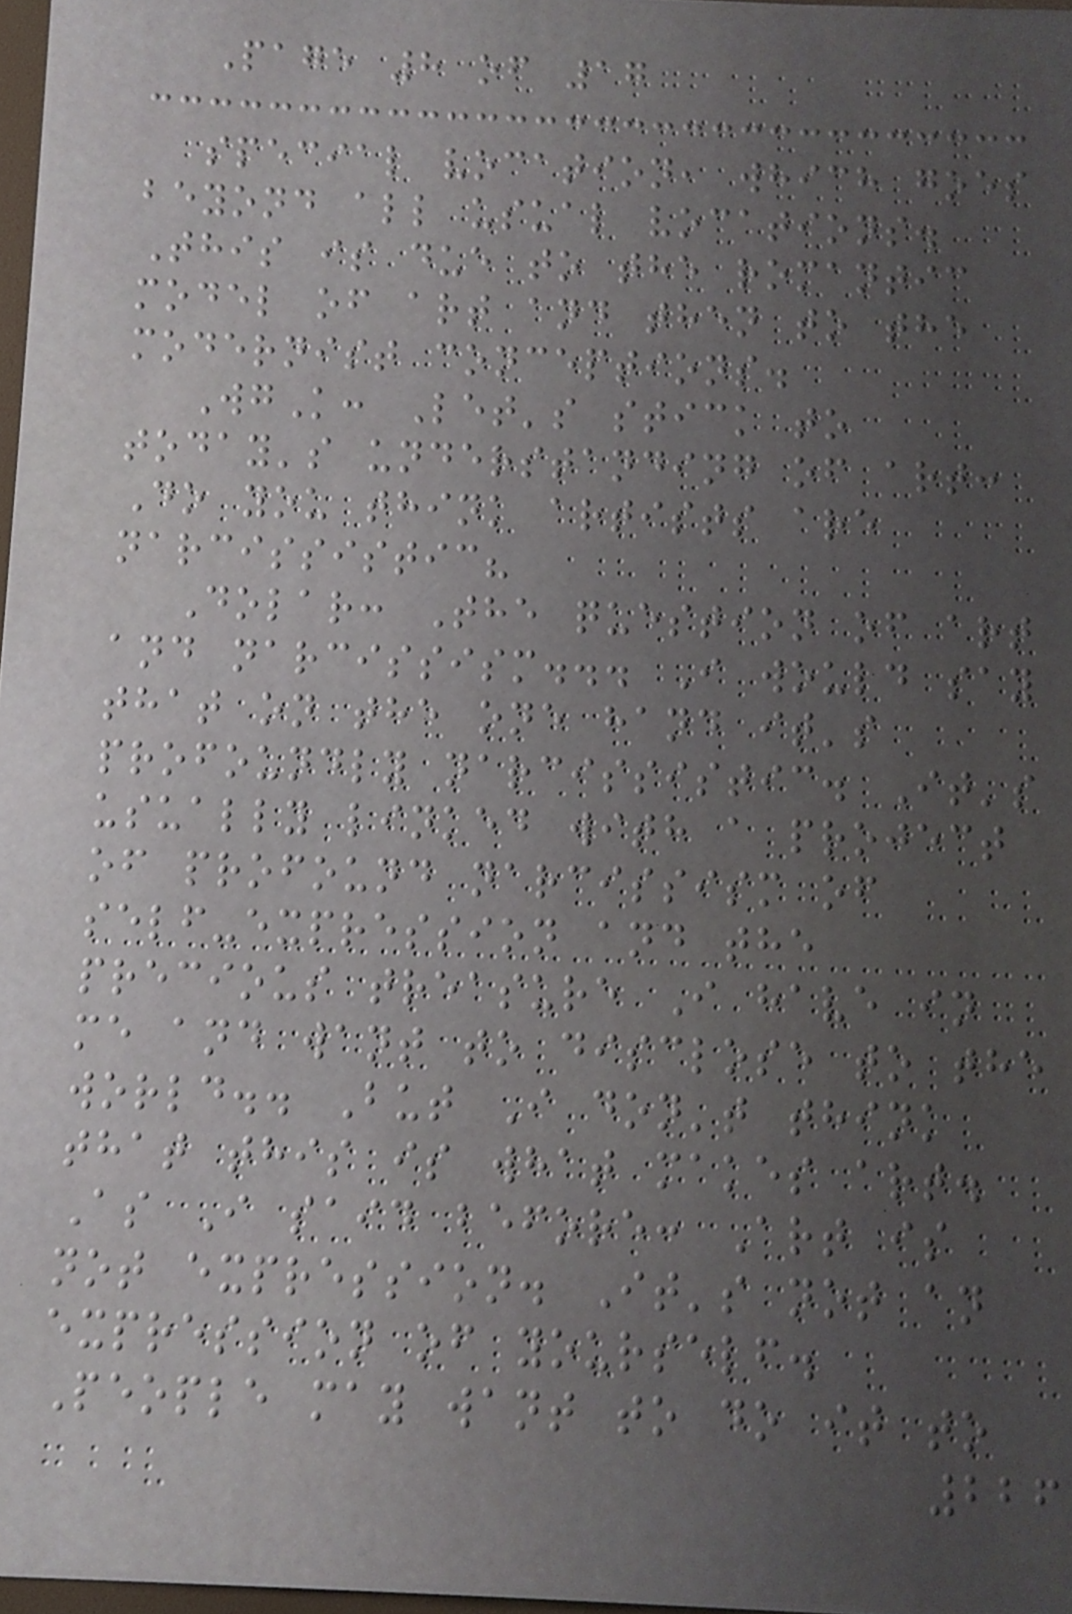Page 8 of 17
special vocation, which goes
beyond all usual vocations.
This is due to the romantic
model of art and then to the
modernist conceptions.
WgK: Let's stick to
today's understanding of art:
Do you think artists are
narcissistic?
Dolar: The question of art
and narcissism... I would say
that on the one hand it's
profoundly narcissistic. It's
usually linked with a project
of profound narcissism of
self-expression and the
precious treasure I have in
me and want to disclose to the
world.. But I don't think
that this is what makes art.
As I said before: Art is
not expression. It's not an
expression of yourself.
People may want to do it to
226
